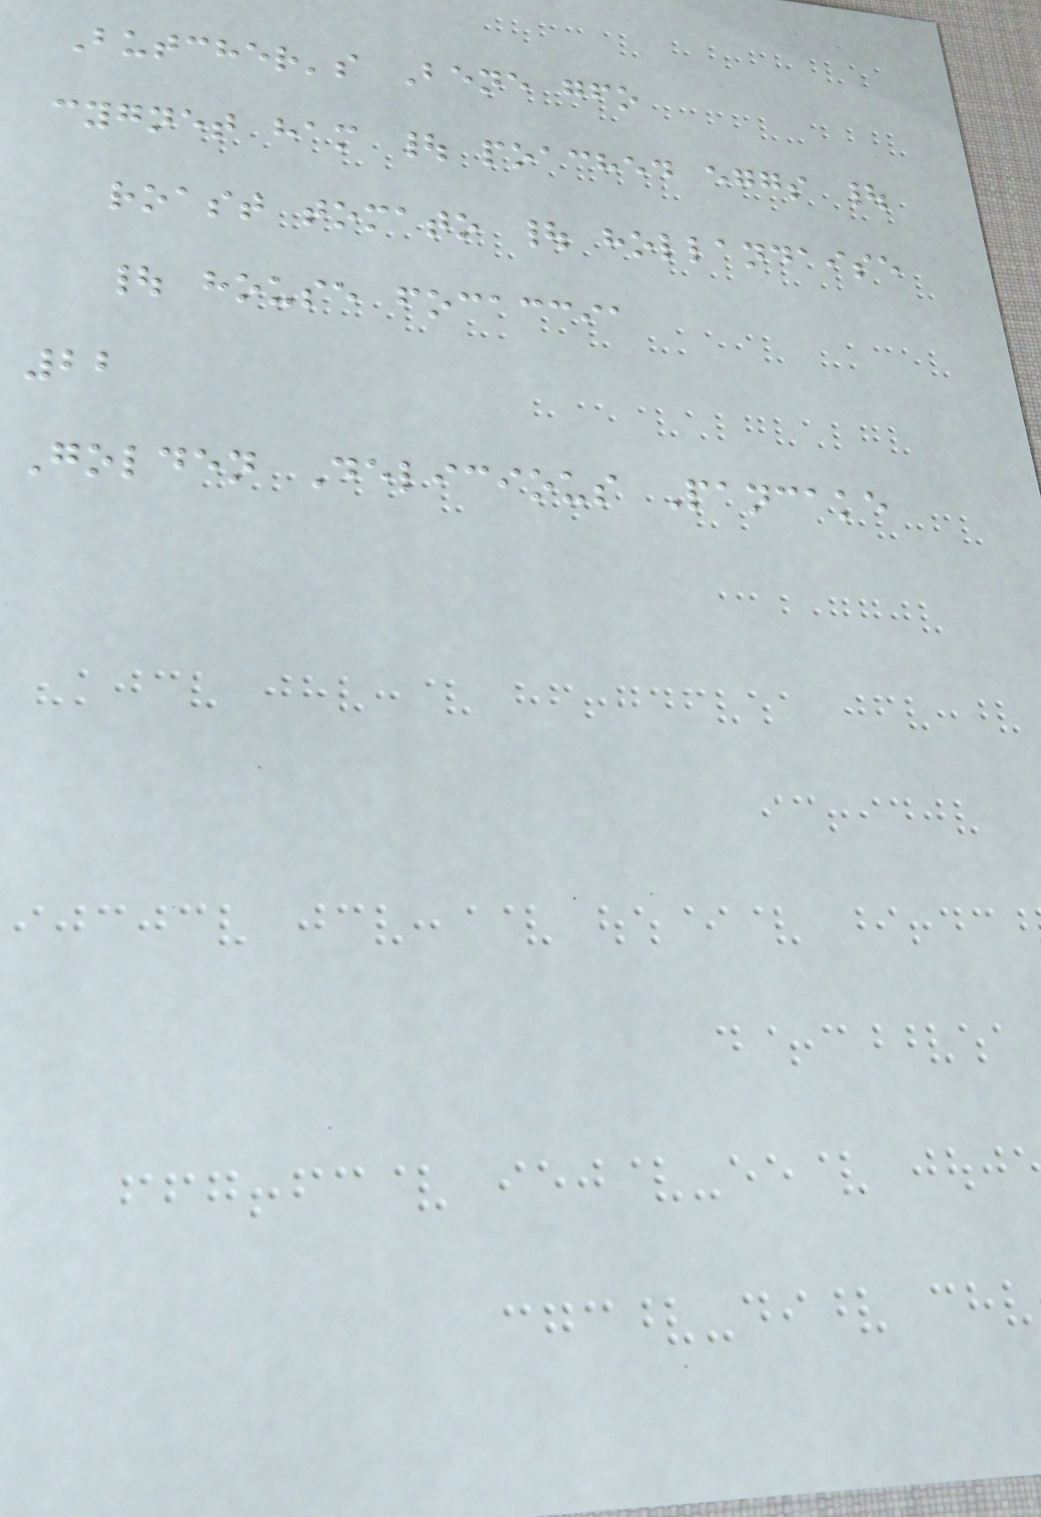Butcher's Bene gfo
cygnet ham | poached eggs |
roast tomato | hollandaise
| house focaccia
22
Golden Delicious Pancake
